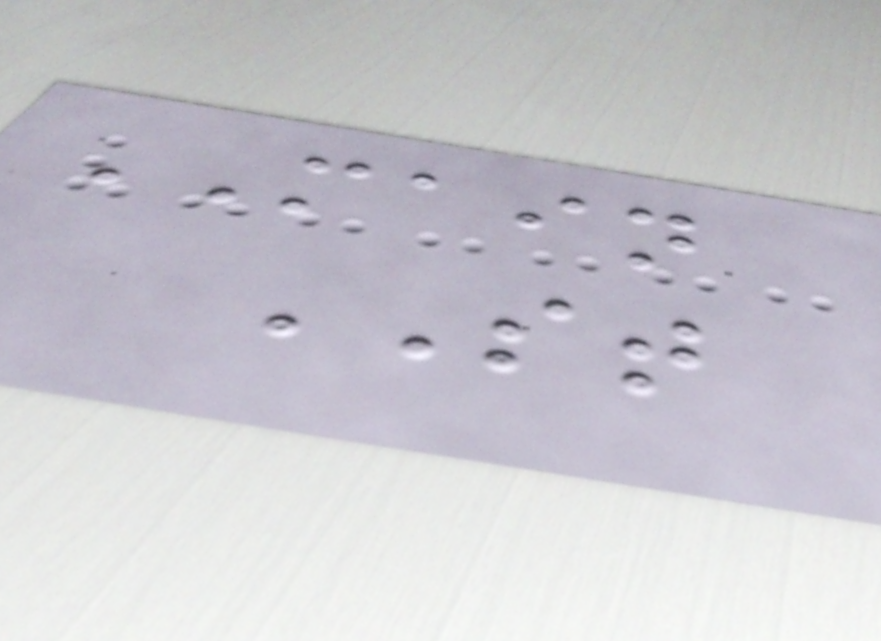MAIN
ST
